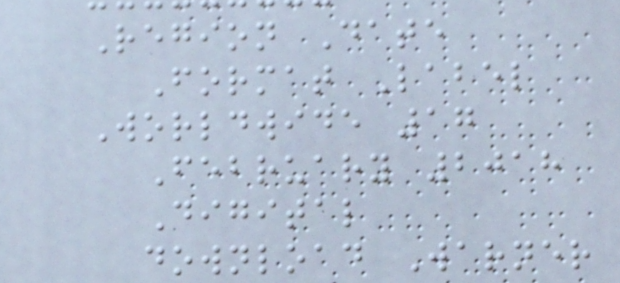Region Date
Format Label
Worldwide 17
February 2018
Digital
download Warner
